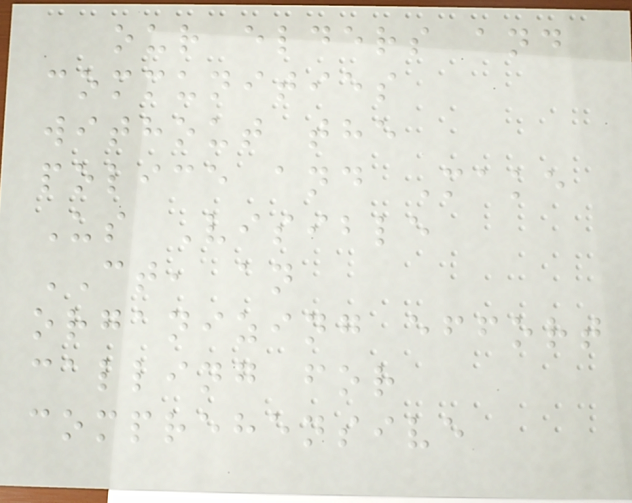our elders and
communities
without the
police and Make
Us Visible
CT, an
organizing effort
calling for
comprehensive
